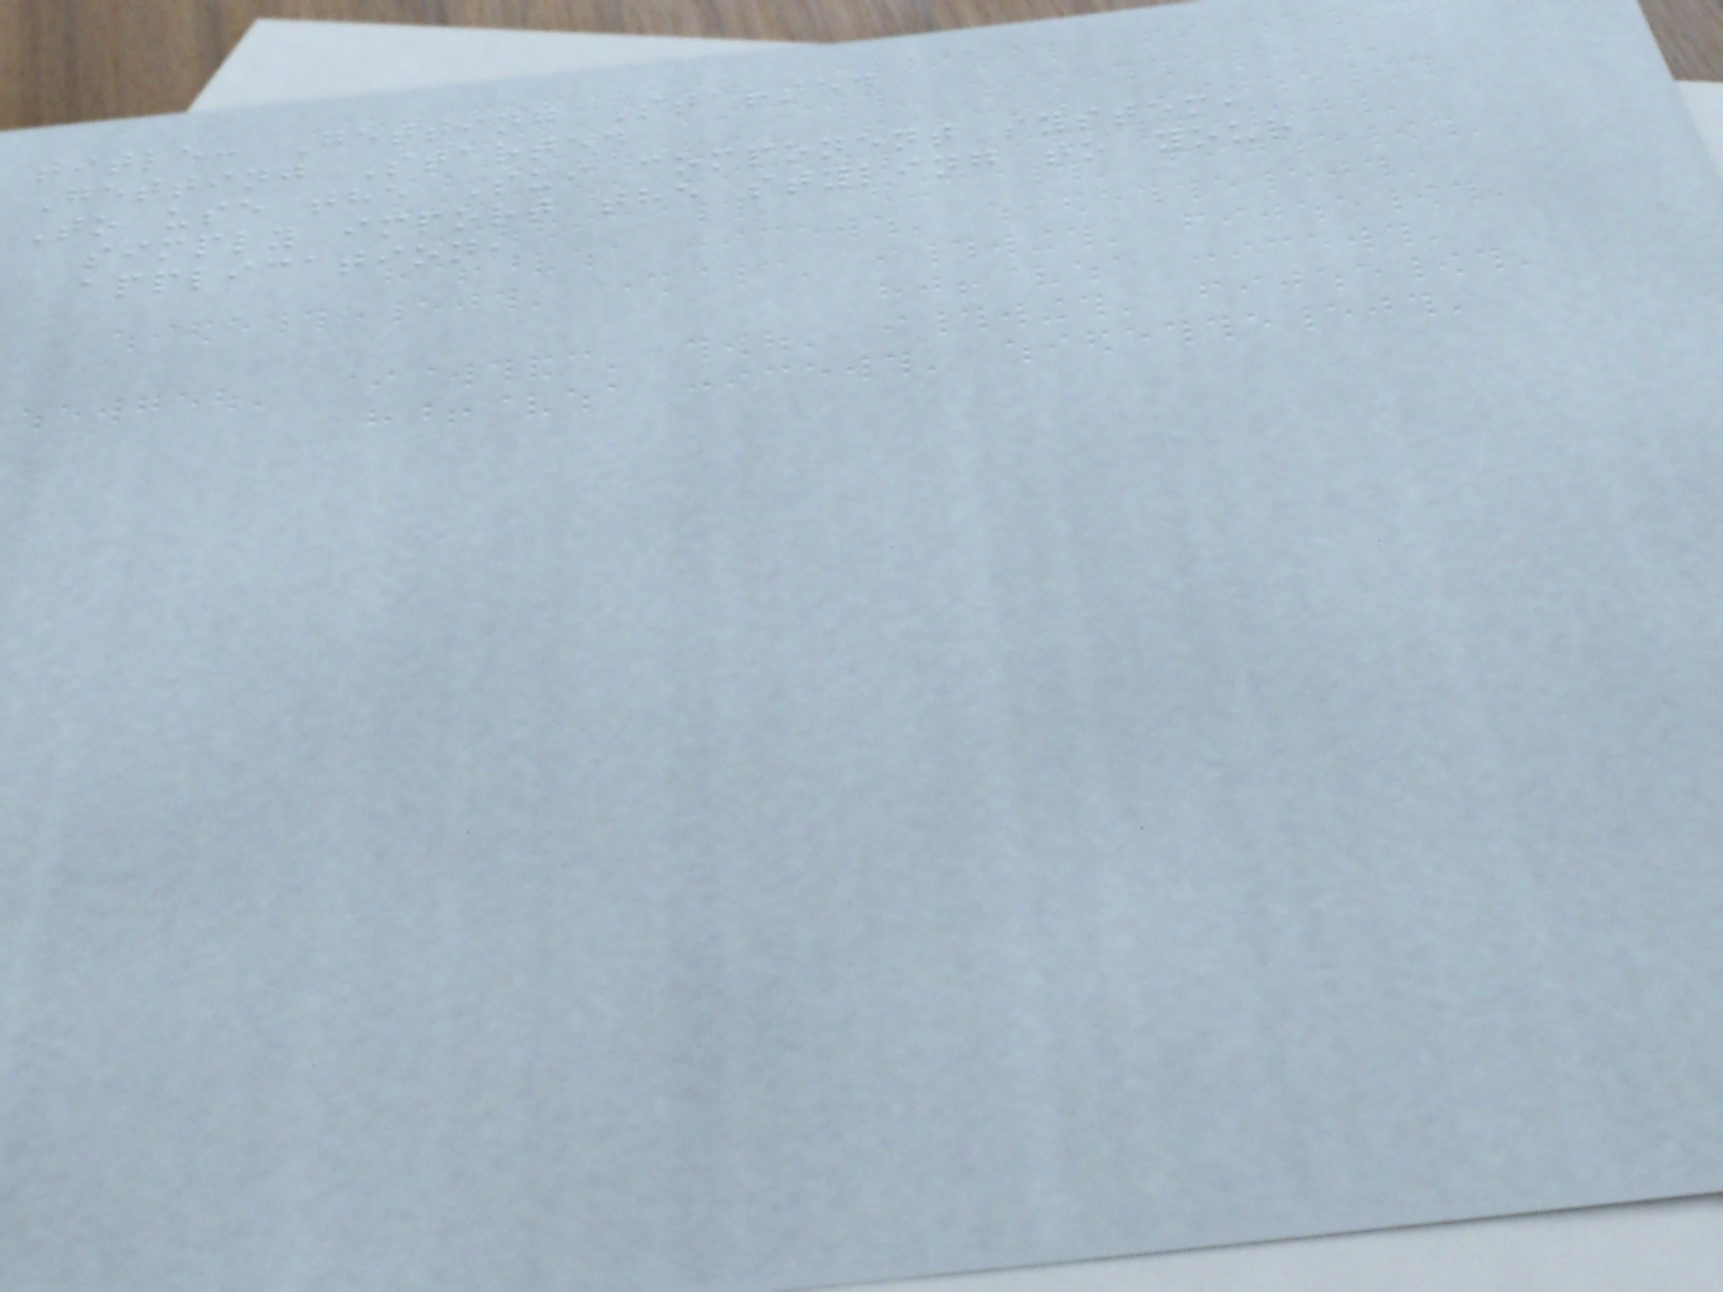title: Getting Started
Getting Started
To use the Sui component system,
simply import the styling to your
application,
